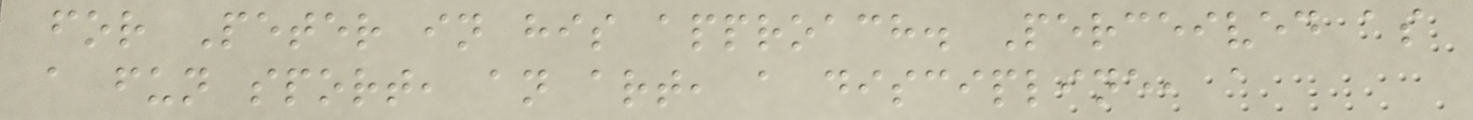for Peter in his approach. Perceived as
a fun sport, an art, a discipline, a
